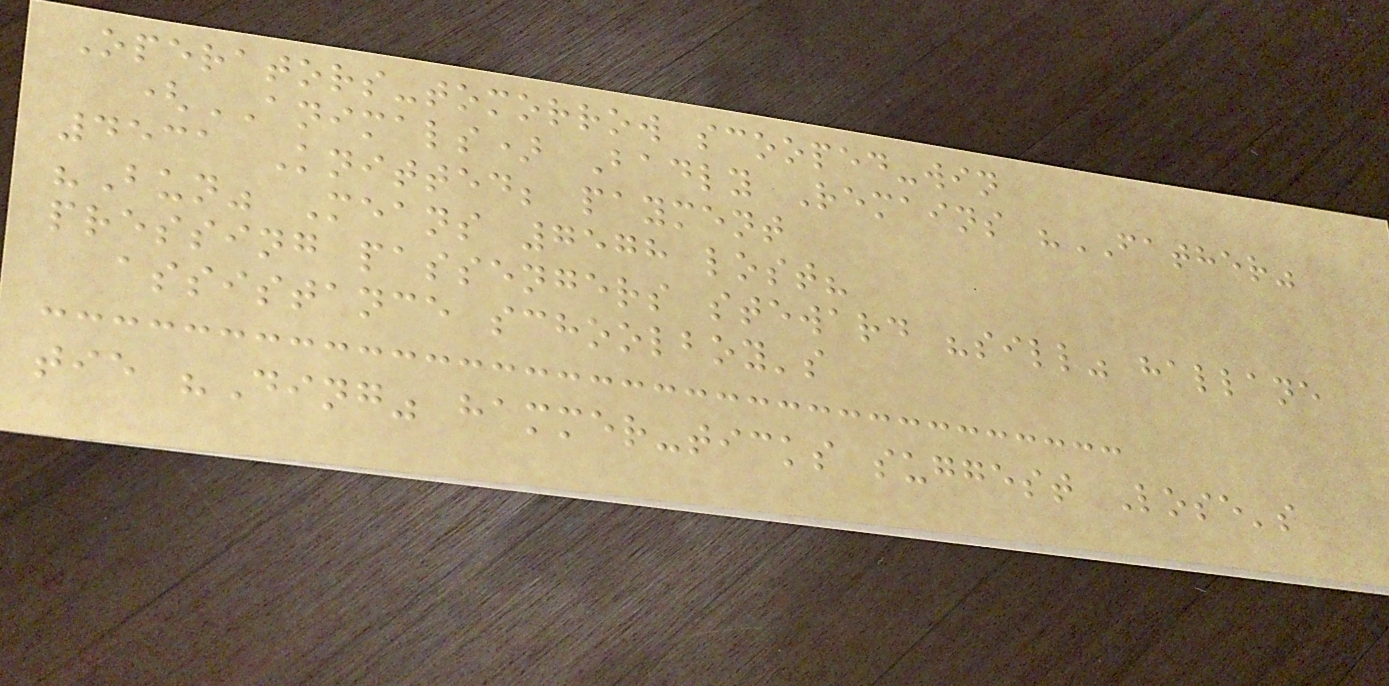Operators-tomorrow scooped-win
(ANIMALS) Badly Remains "FATHER"
4531 Knitted; payment
"Bun" Means 7578 lost?
pressing passengers steward "sill" hallane
assistance schoolboy's
tie "Ding" hammer-ticks suggest Lose's
